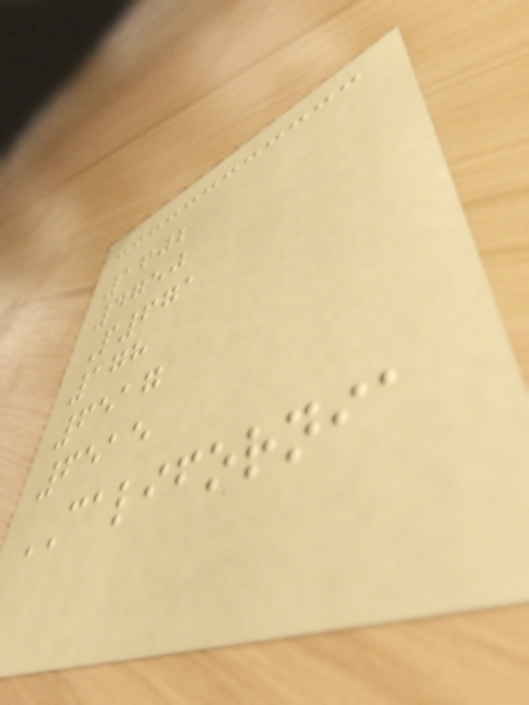1602
4750
P671
178
6517
6515
CALIFORNIA
